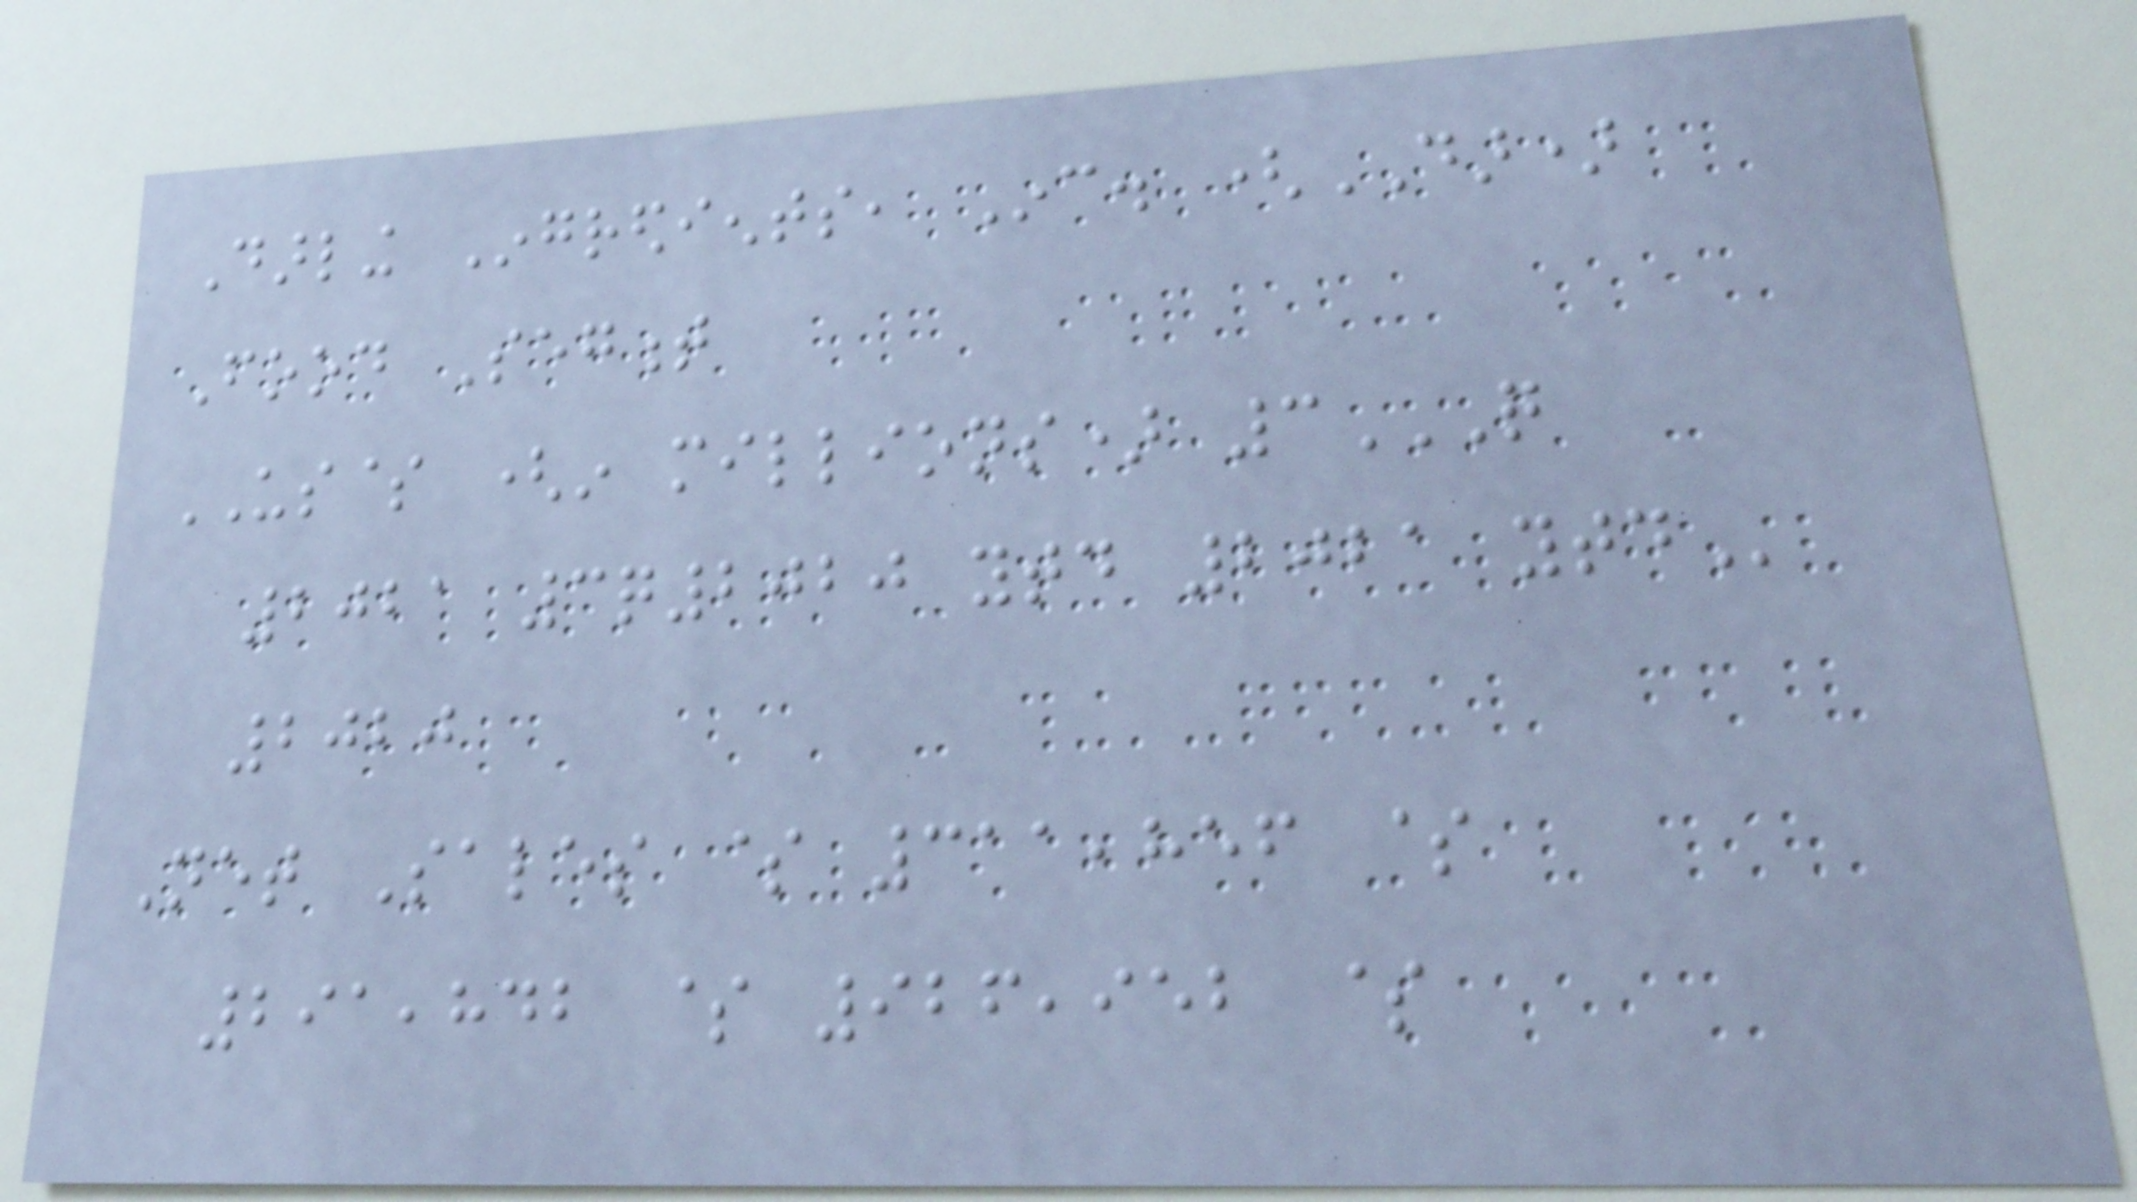Darling Ingredients, Inc. (DAR)
Food Segment
US$ (in millions) 3Q
2021 3Q2020 YTD 2021 YTD
2020
Net Sales $ 311,856 $
291,842 $ 926,952 $
